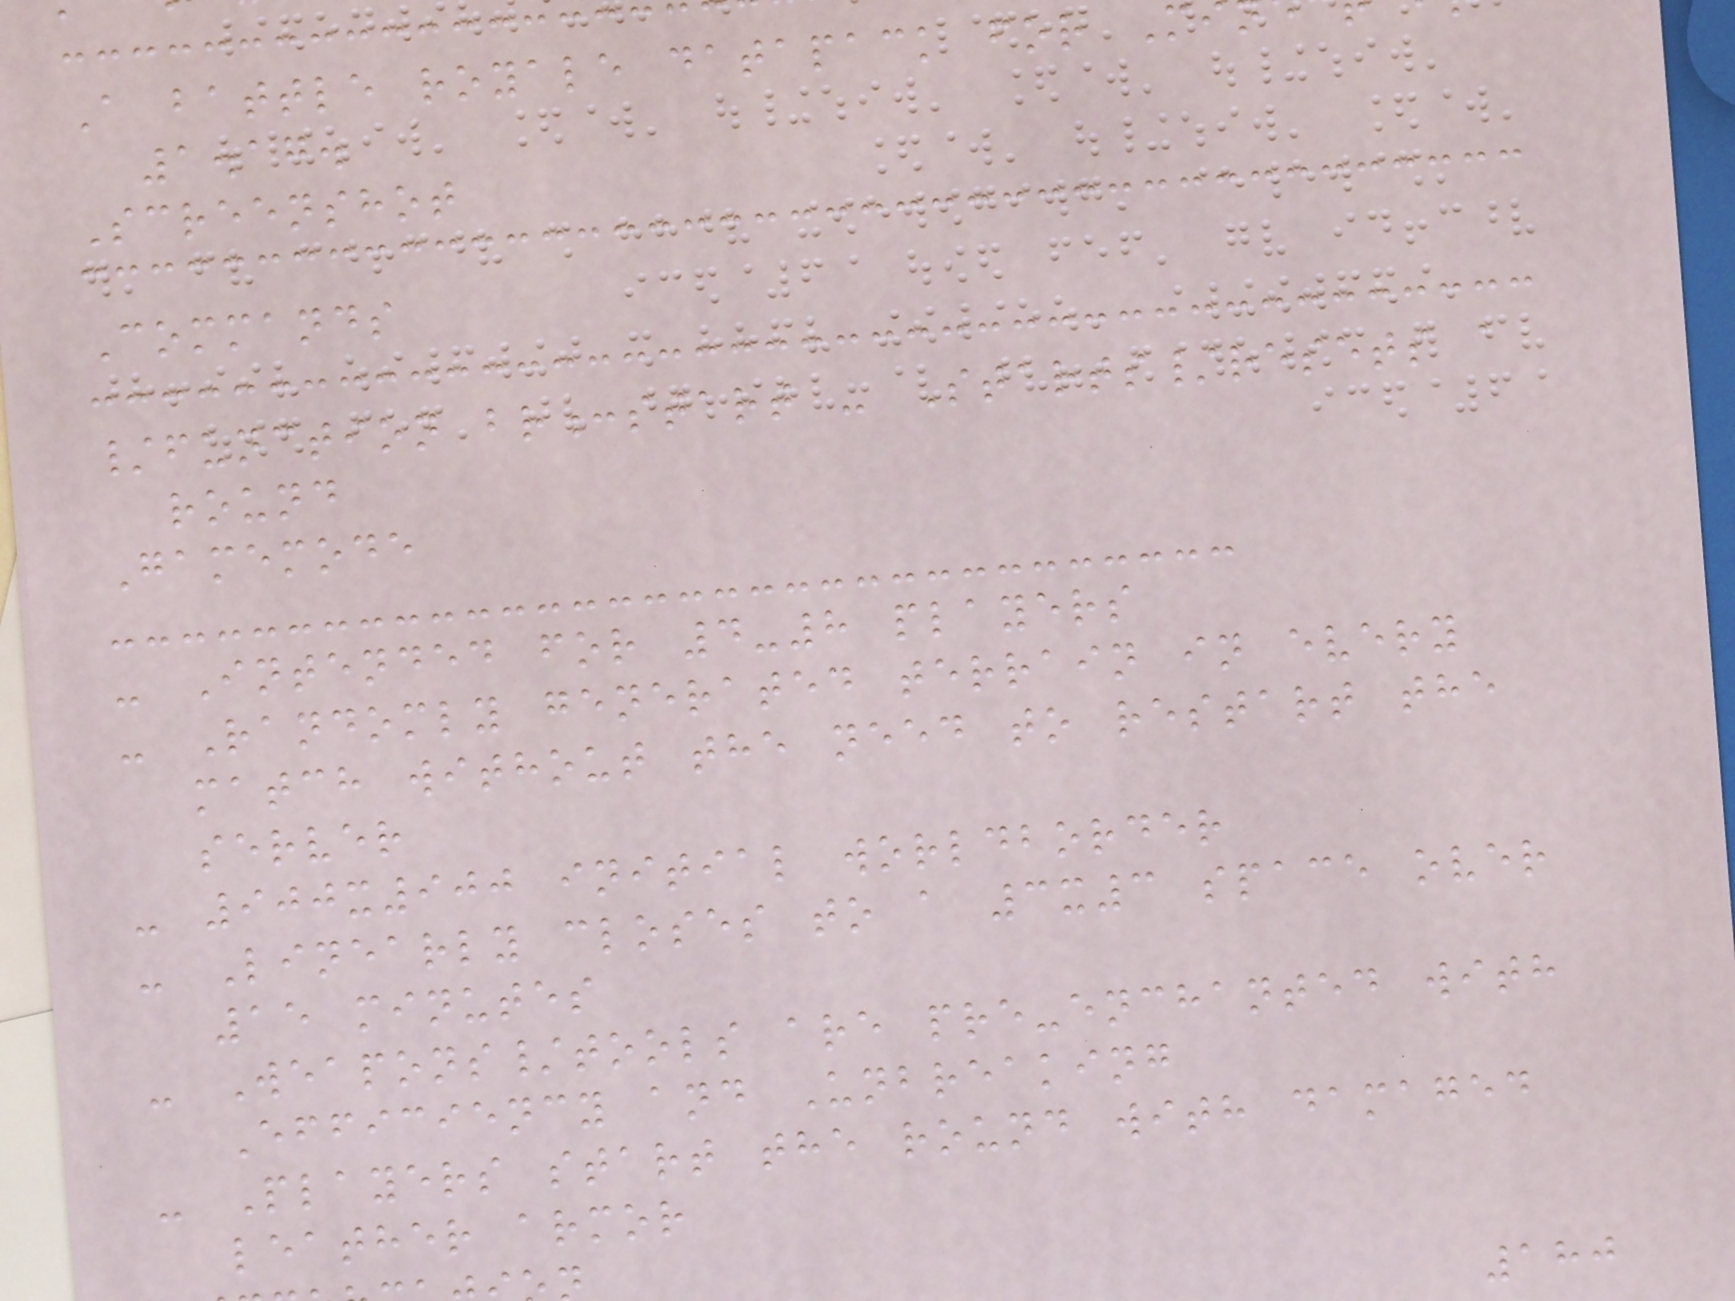A battle royale datapack for M
1.17.
Screenshot
Commands
/function br:start - Starts/resets a
round
Gamemode
- Intended for 4-8 players
- Randomly generated terrain in every
match without the need to restart the
server
- 900x900 initial worldborder
- Linearly closes to a 3x3 space over
15 minutes
- Weapons/tools are pre-enchanted with
Efficiency and Unbreaking
- Players start the round with damaged
leather armor
180
